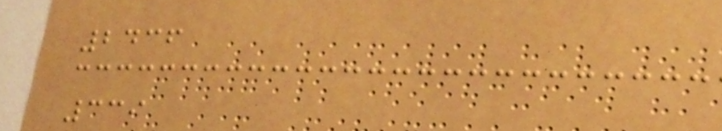2436
339
